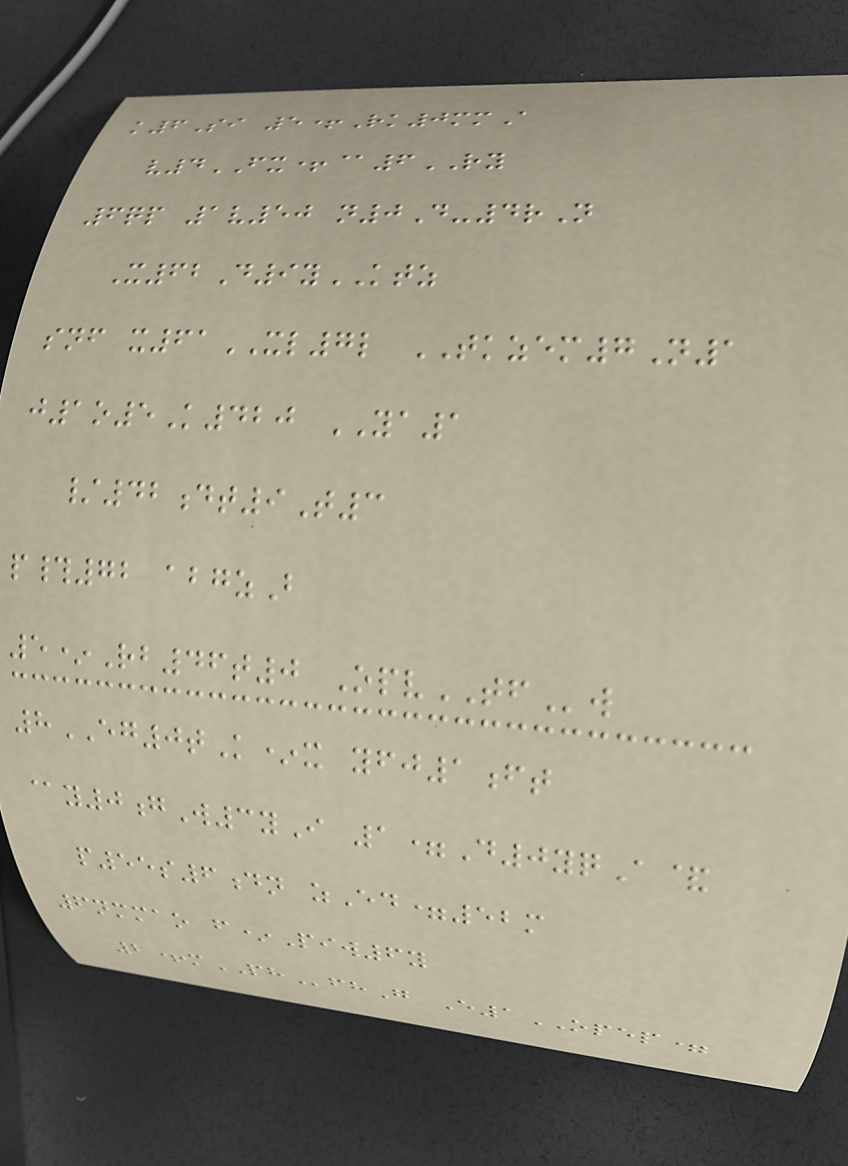k6Si 5+Rk0mmA
v4FX+@6RY
6qp 1v50 n0D-4rN
X62D9yKTZ
snf x61XL7l TKZEM7N1
j1o5K420 YA1
/42dt9T3
p#72 abgzB
5*Rb46t0 OpvTFw
8EG0tK*x yfj1ft
@y0gW3yI 1=D0yqA&
p55s6dn zEd=52m
6nmmao f*Piw6y
2+mPHfhG E1OPEP=
